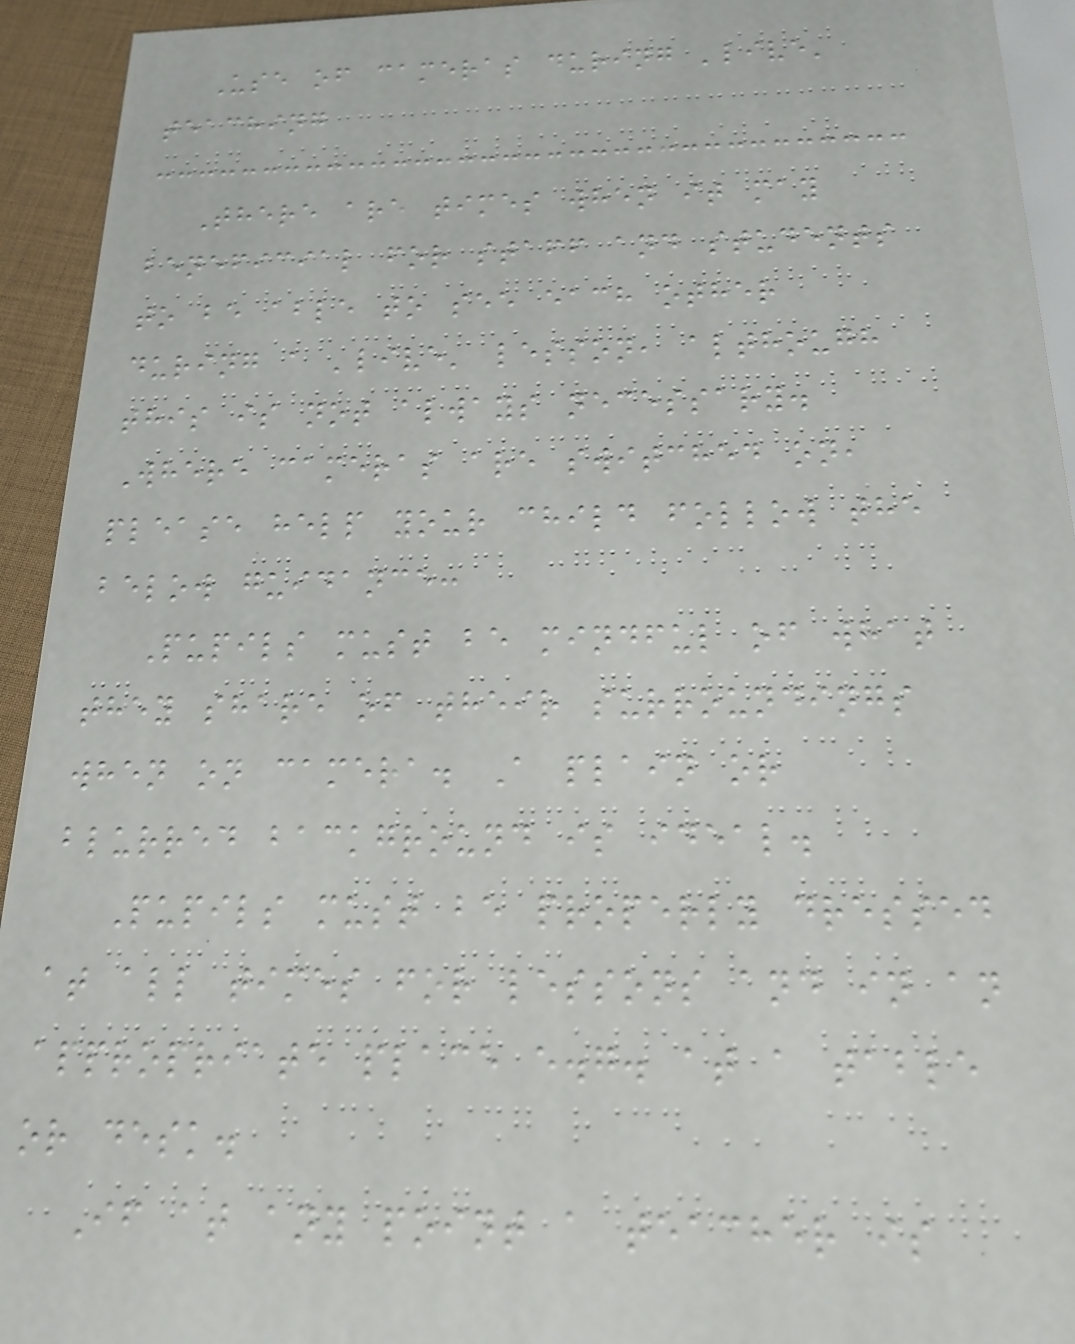Use of cameras during 'live'
teaching
There are times when it may
beneficial for staff and students
to be able to see each other
during a 'live' lesson, although
this is not always necessary.
Where cameras are switched on,
please help your child follow the
below guidance:
Pupils must be mindful of what
they share of their surroundings
when on camera. A plain or
blurred background is ideal.
Pupils must be properly dressed
at all times for lessons and in an
appropriate place e.g. at a table
or desk.
If at any point a teacher is
